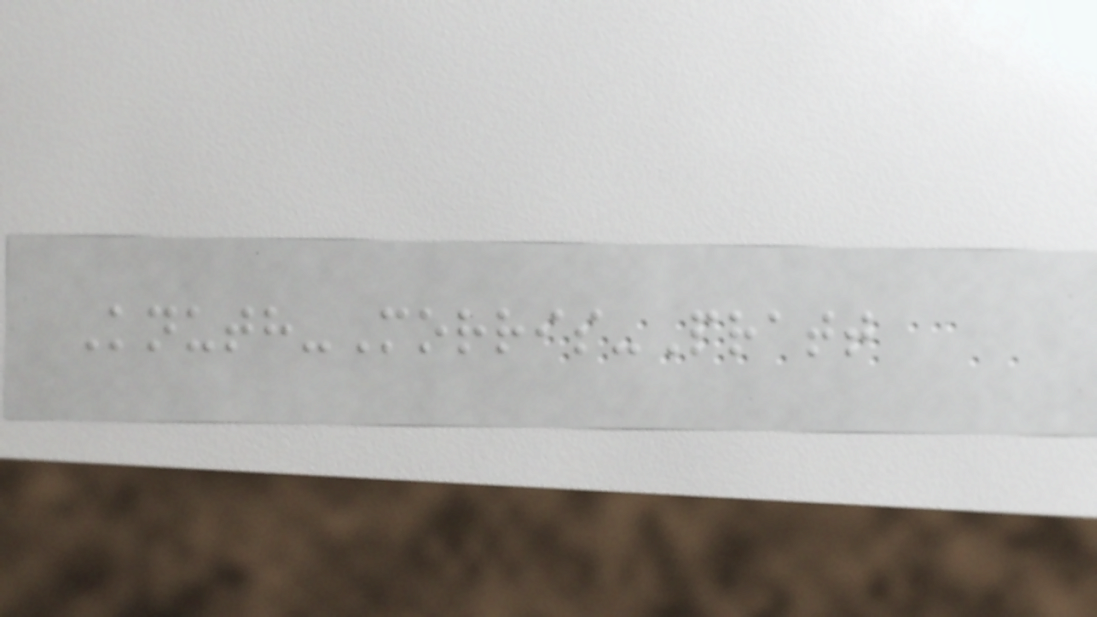Knuth-Morris-Pratt
